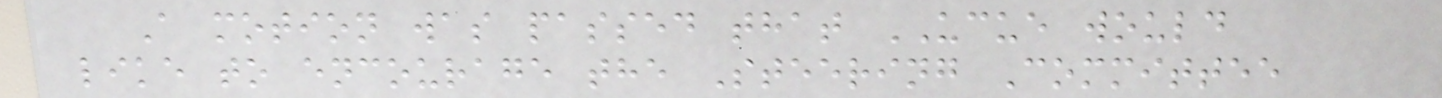A motion was passed that UCUE would
like to encourage the Steering Committee
